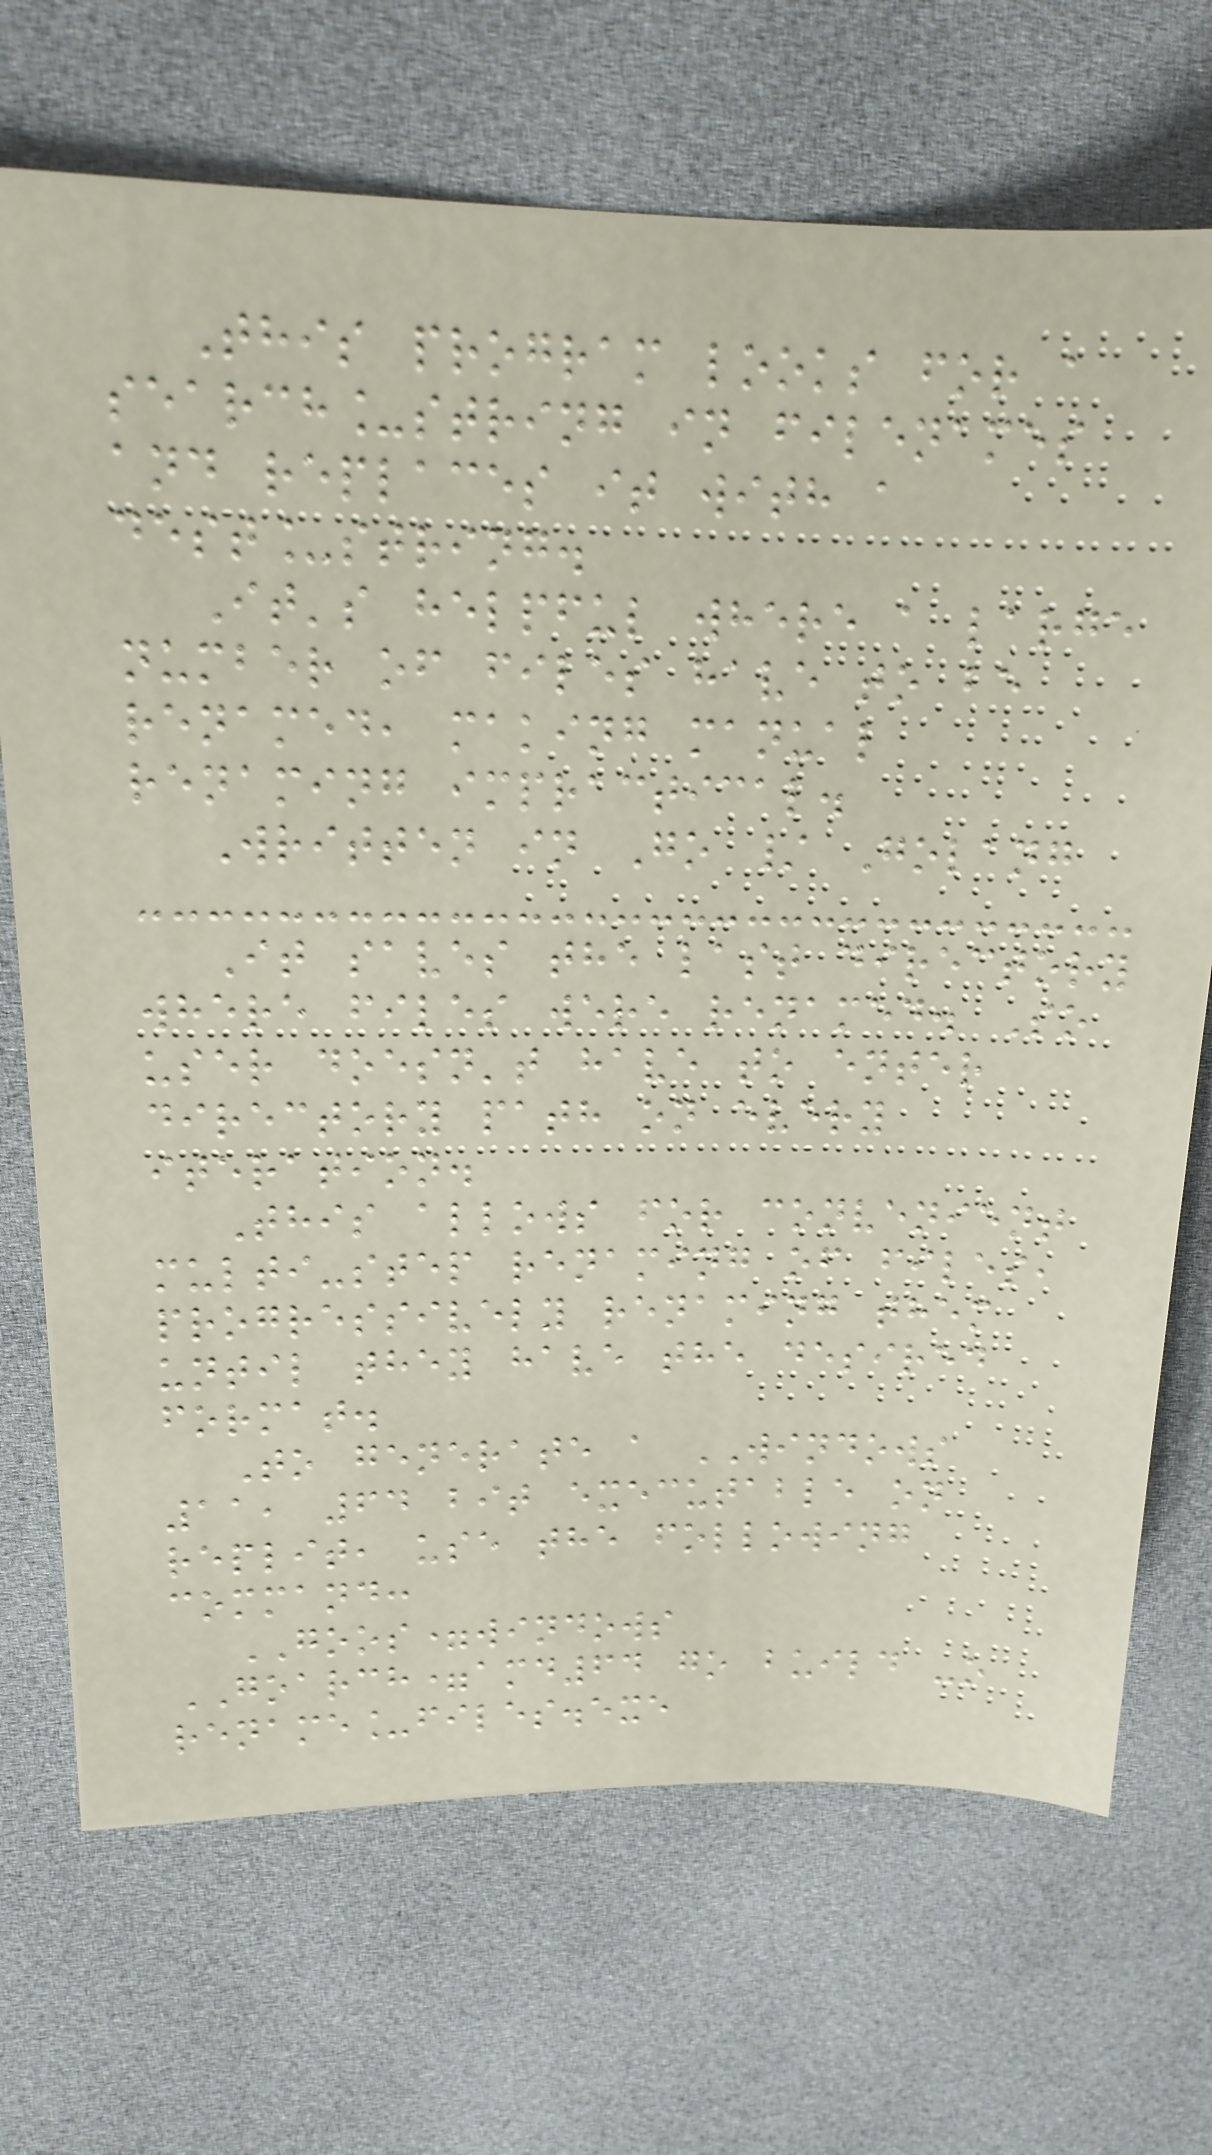This program looks for a
search_string in filenames
and replaces it with a
dest_string.
It's helpful where a large
number of files have to be
renamed, making manual
renaming impractical.
Written in Go / Golang
It saves the last directory
where files were renamed. So
user doesn't have to enter
directory path on every
iteration.
This allows for convenient
multi-step renaming of files,
progressively renaming them
until they have the desired
format.
To generate a WINDOWS
11, 64 bit executable on
replit, use the following
command:
GOOS=windows
GOARCH=amd64 go build -o
rename_files.exe
